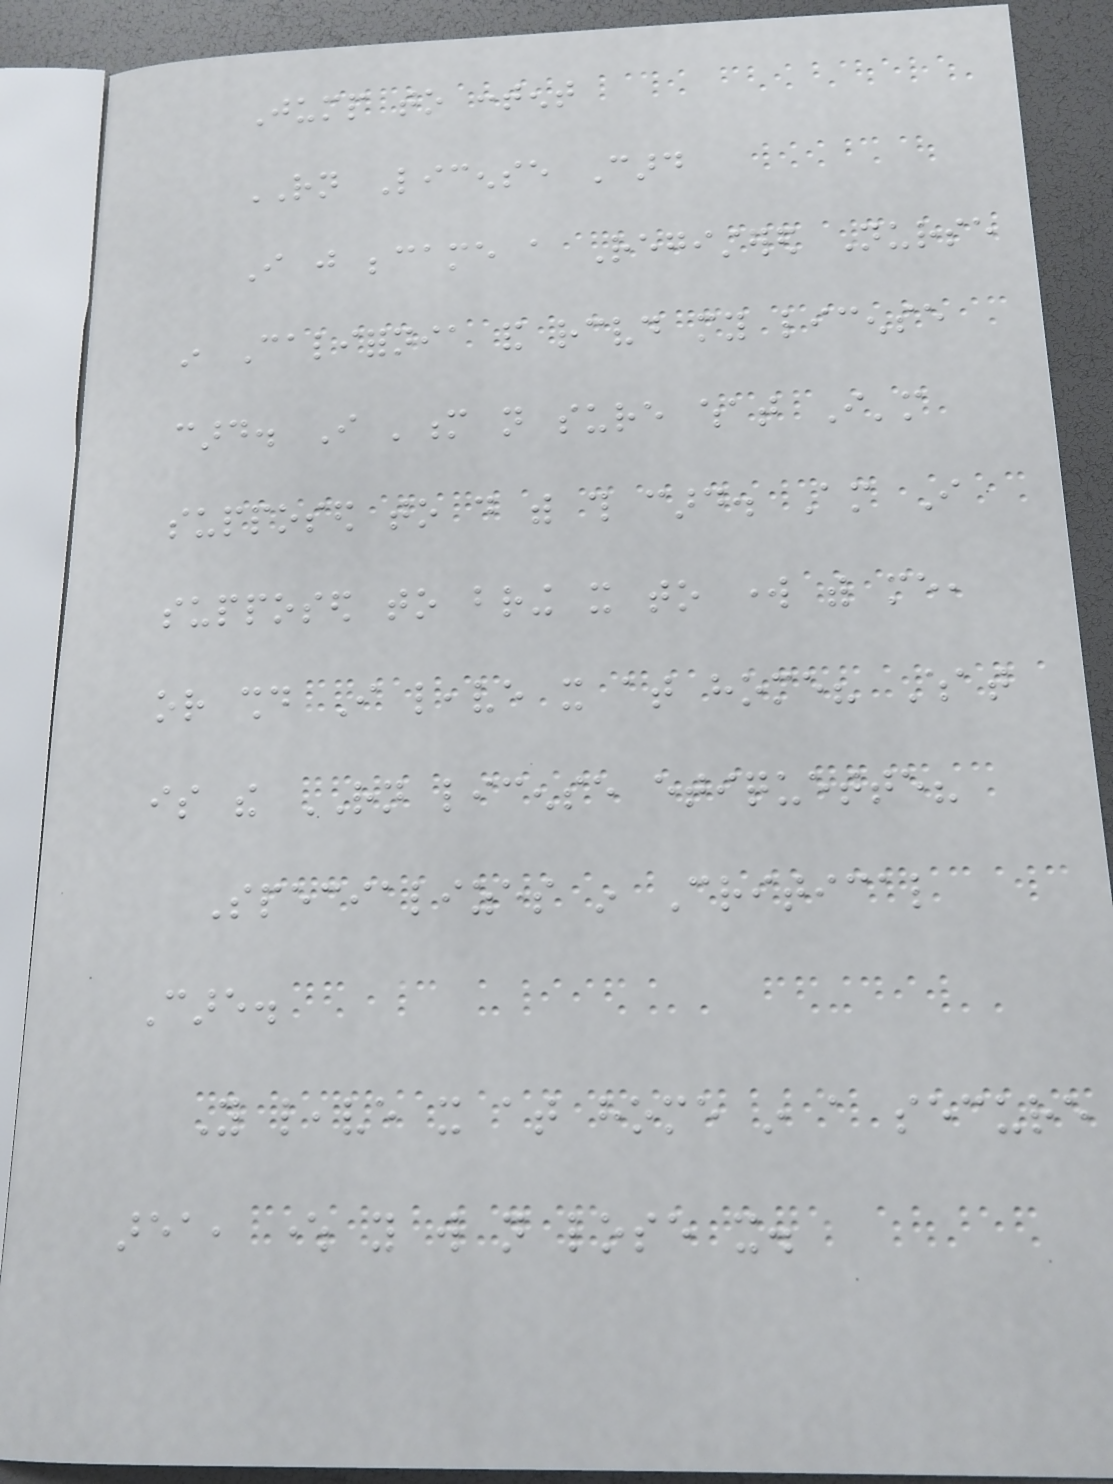Jump to content
RN License Card
I just became a Registered Nurse
in California and received my license
card. I 'm not sure what I'm
supposed to do with this card. Am I
supposed to bring it to work with me,
or should I leave it at home? What
is the RN license etiquette?
Specializes in Critical
Care.
You leave it at home in a secure
area, where you will not lose it.
